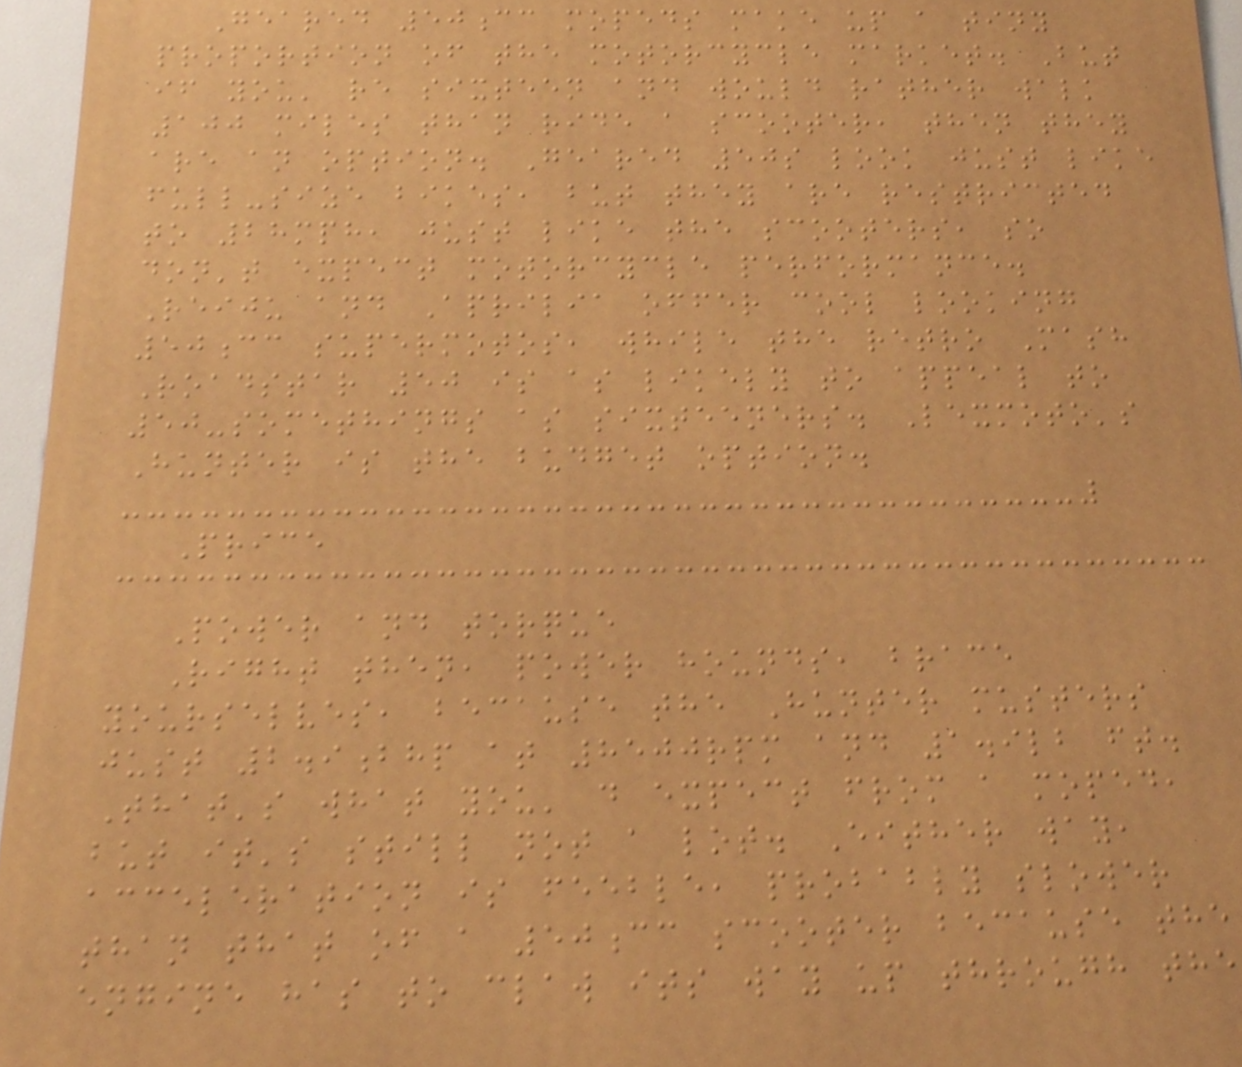Geared 50cc mopeds make up a tiny
proportion of the motorcycle market. But
if you' re sixteen and would rather walk
100 miles than ride a scooter, then they
are an option. Geared 50s look just like
full-size bikes, but they are restricted
to 28mph, just like the scooters, so
don't expect motorcycle performance.
Reiju and Aprilia offer cool looking
50cc supermotos, while the retro Mash
Roadstar 50 is as likely to appeal to
50-somethings as sixteeners. Lexmoto's
Hunter is the budget option.
Price
Power and torque
Right then, power hounds, brace
yourselves, because the Hunter musters
just 2.9bhp at 8500rpm and 1.9lb ft.
That's what you' d expect from a moped,
but it's still not a lot. Either way,
acceleration is feeble, probably slower
than that of a 50cc scooter because the
engine has to claw its way up through the
